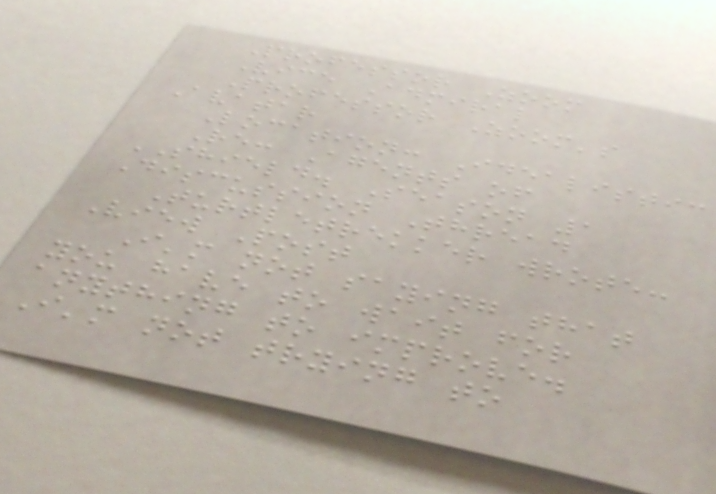Professor Zoom
Vice Admiral
Professor Zoom's
Avatar
Location: Idealistic
Re: Agents of
SHIELD. Season 1
Discussion Thread
Turtletrekker wrote:
View Post
I'm not saying that
you have to wait for
anything to improve.
I'm not trying to
